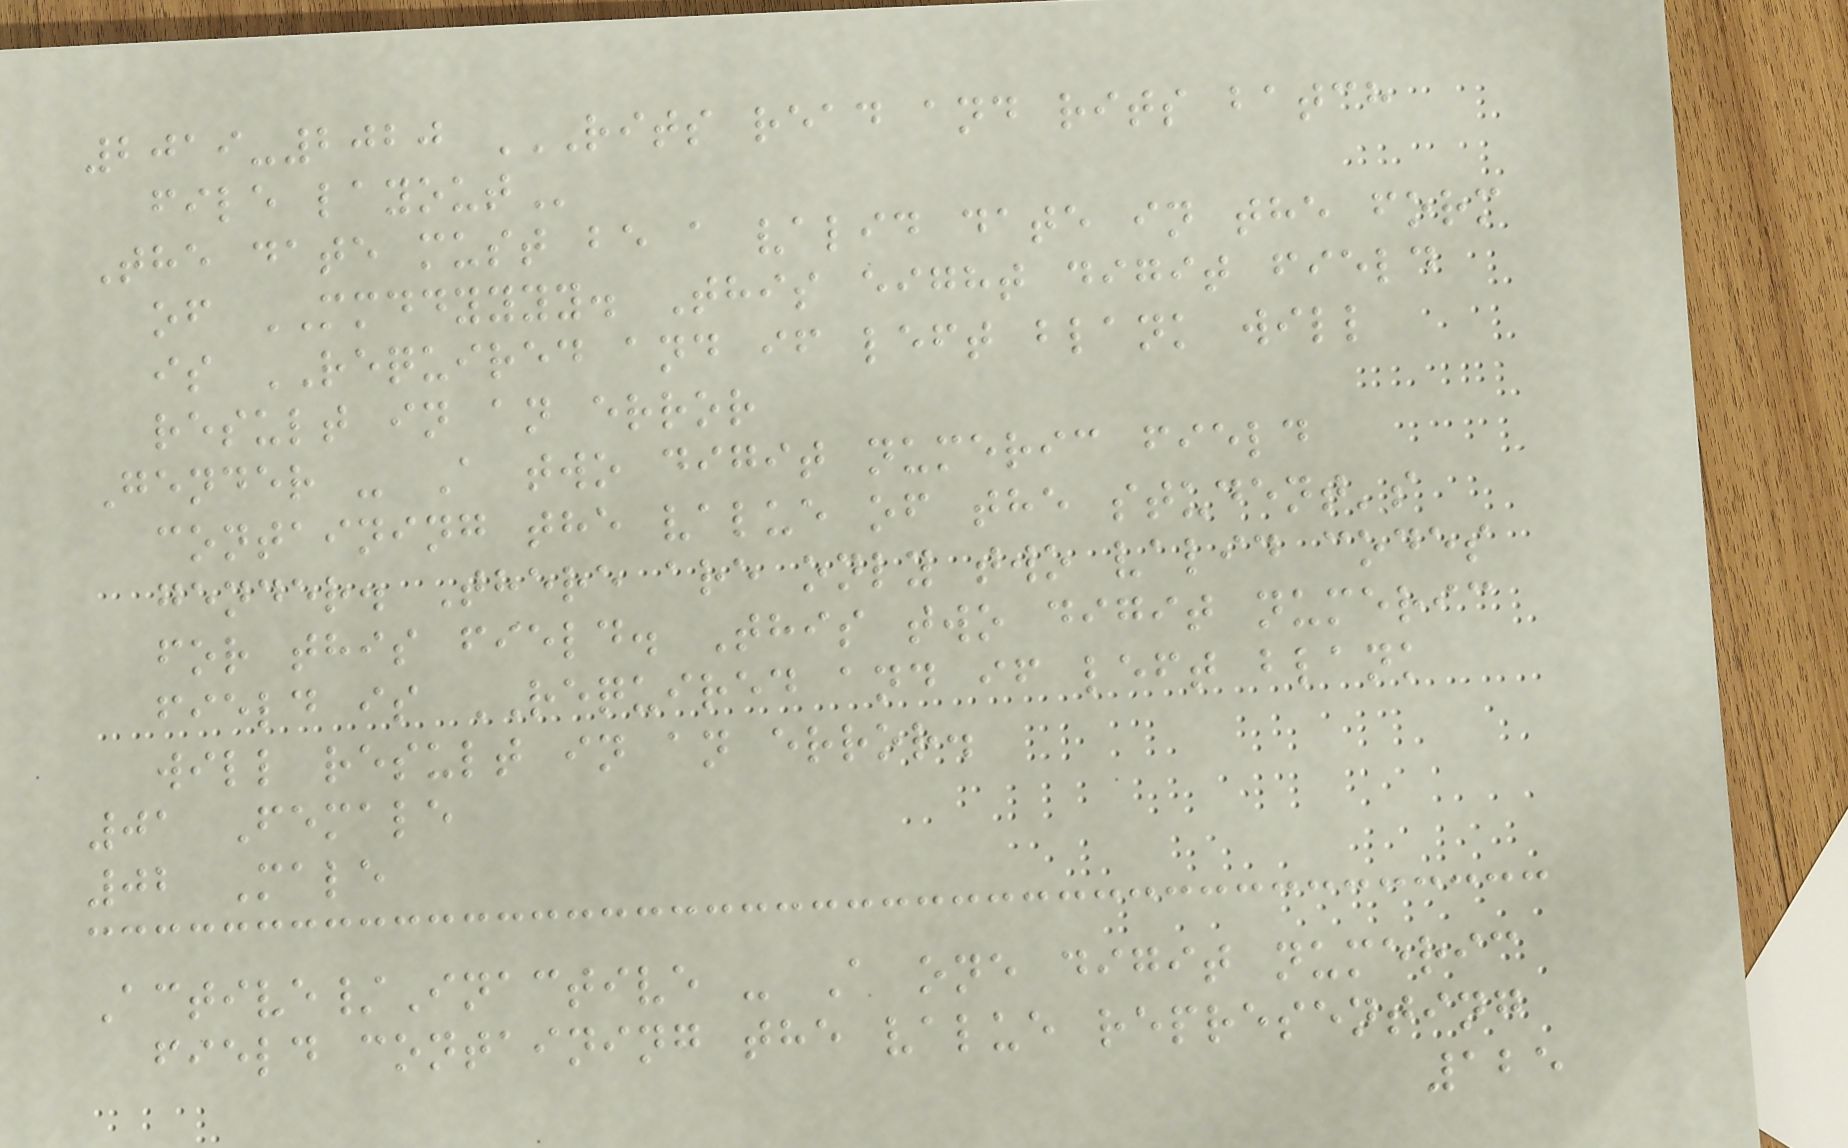2019-2020 RITS READ AND RITS BATCH
FILE LAYOUT
The date must be a valid date in the form
of MMDDYYYY. This eight digit field
is REQUIRED and if left blank will
result in an error
Gender - A two digit numeric field
containing the value of the student's
gender. There are only two valid codes
for this field. This two digit numeric
field is REQUIRED and if left blank
will result in an error.
01 Female
02 Male
Active/Inactive - A one digit numeric
field containing the value representing
125
